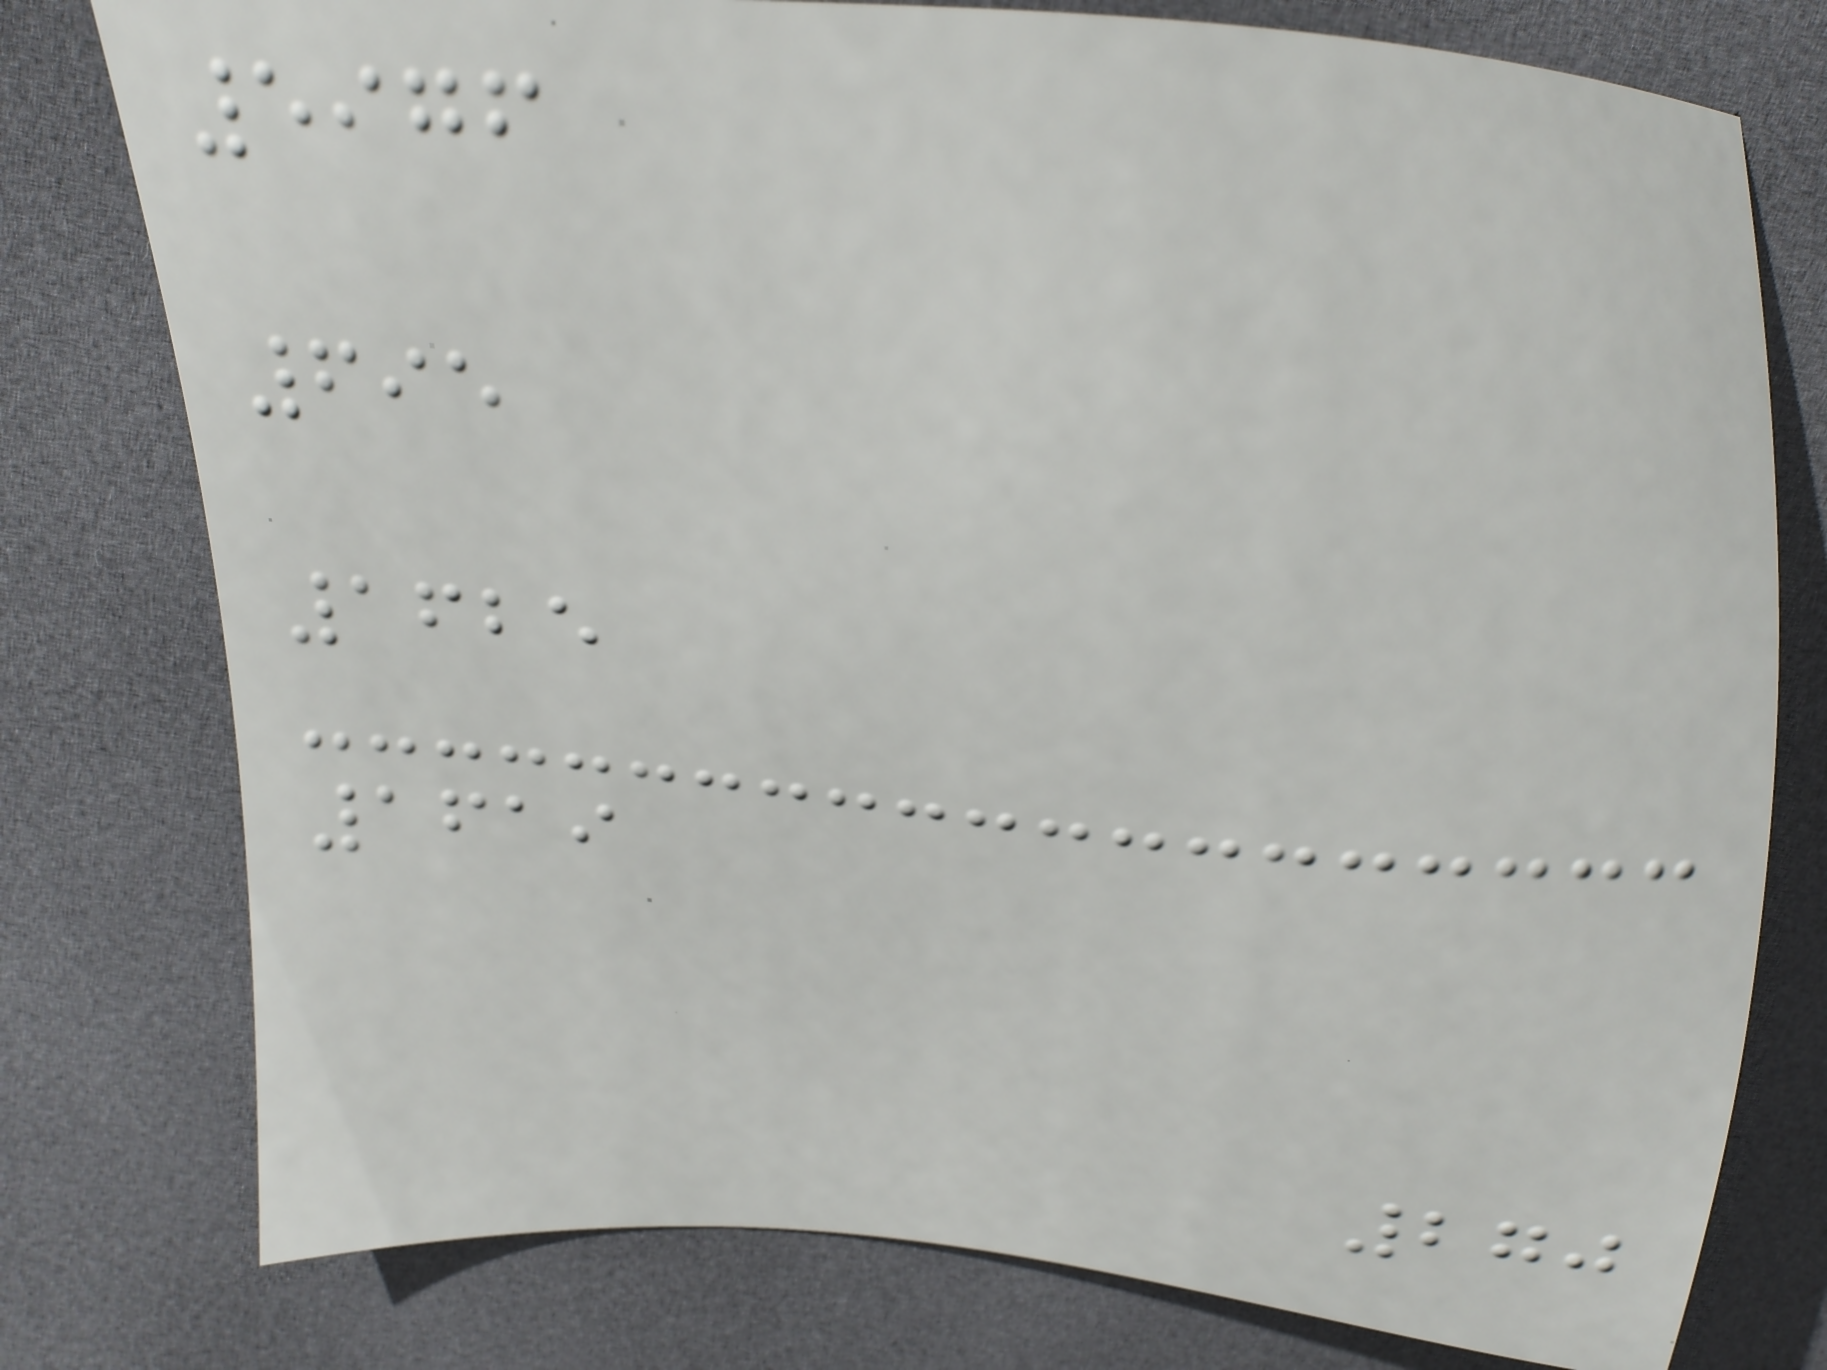5976
695
1625
1619
270
